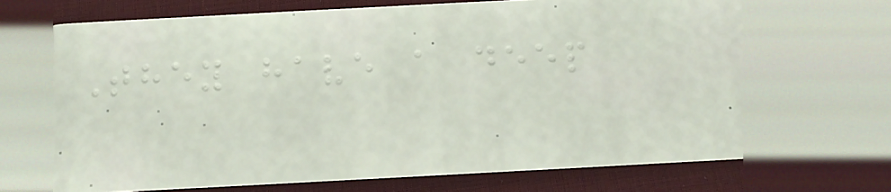They have a deep
